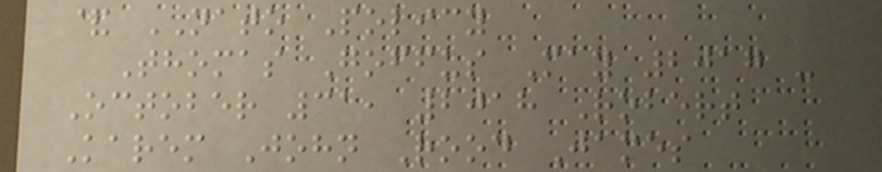& NATO Policy
Thomas Goffus May 2017 -
October 31, 2018 Robert
Karem John Rood James
